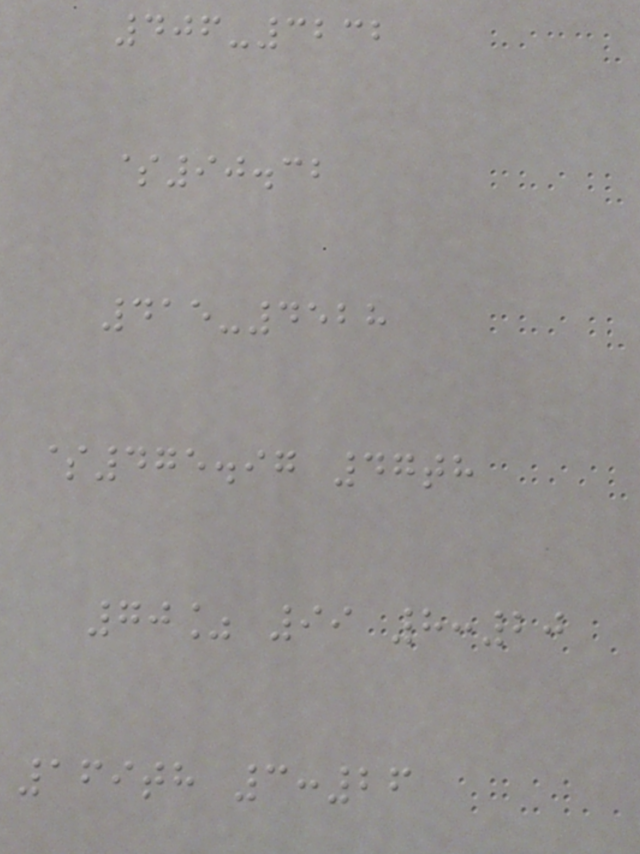406-3232
$90.32
415-4528
$475.97 47th
70% 99 8:20
169th 3:26
